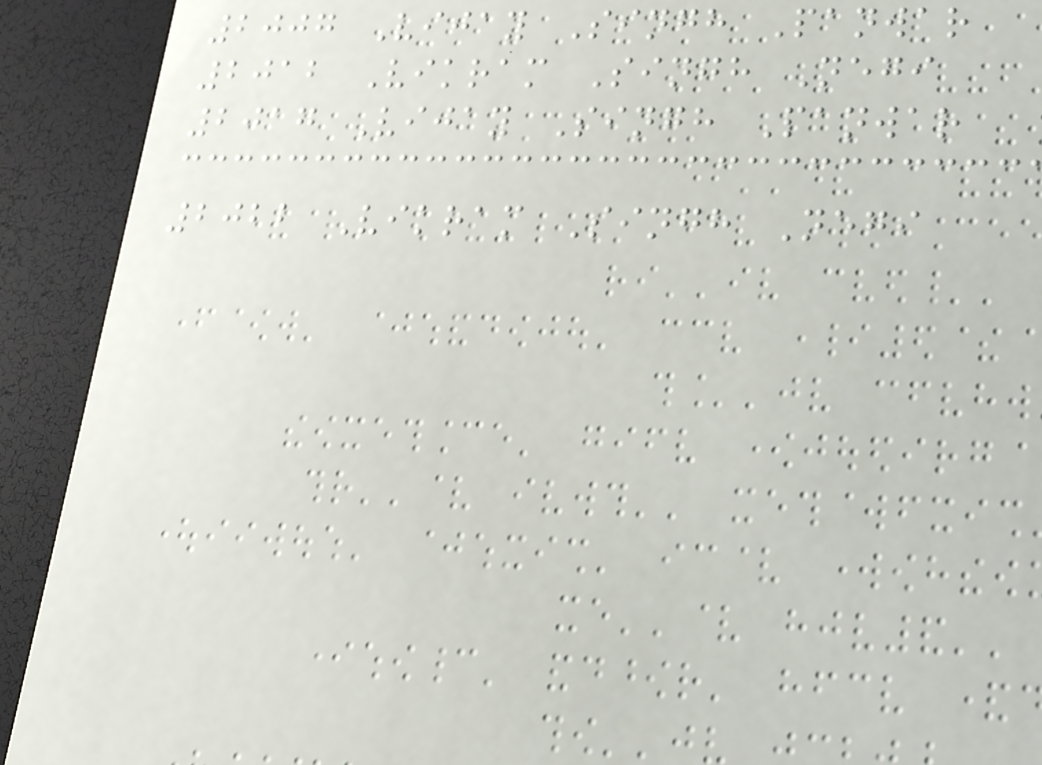2007 Vijay Singh Panwar
2012 Vikram Singh Negi
2017 Vijay Singh Panwar
2022 Vikram Singh Negi
